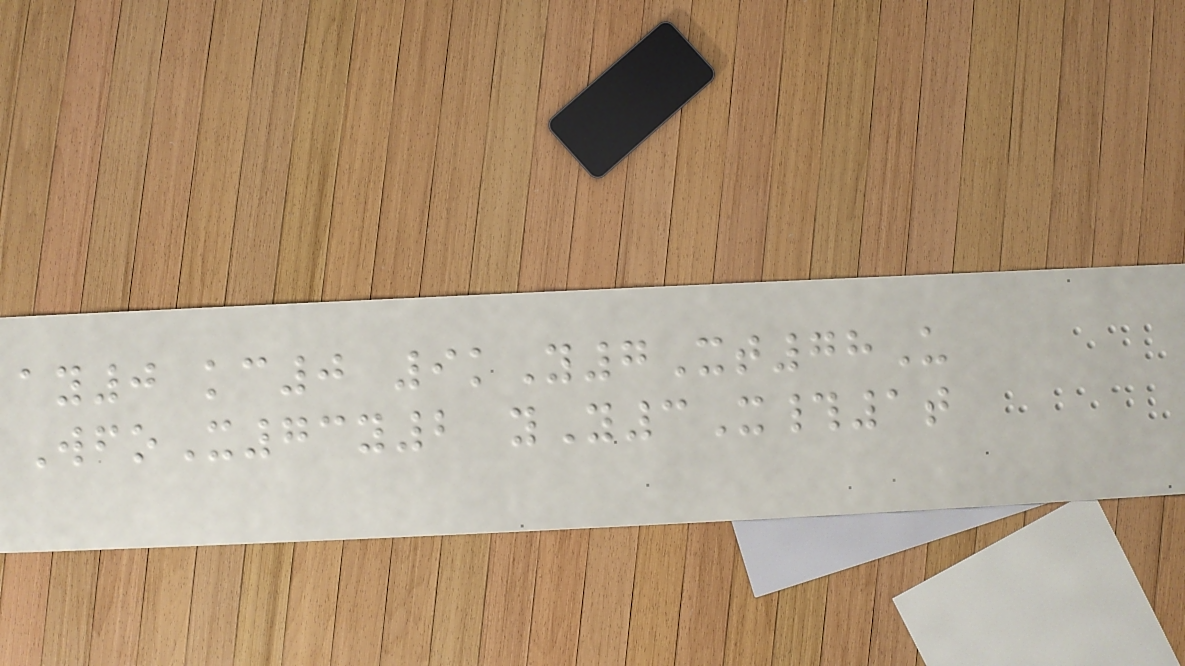ay0 kc0 9kY7Xt78U
WfoX73y2 yY3X#1t
